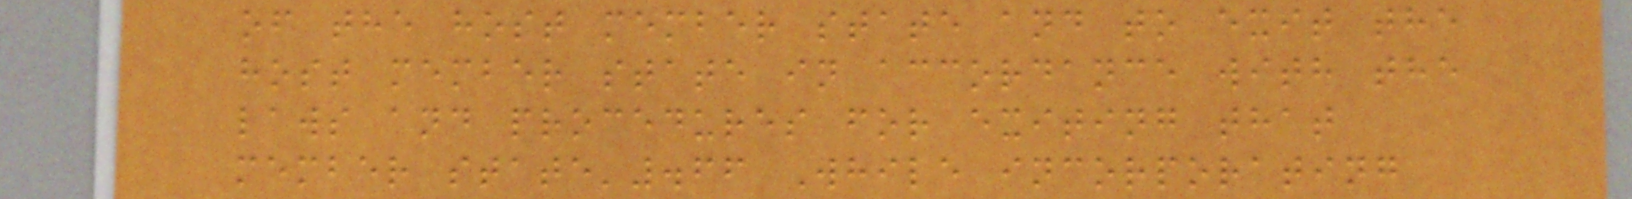of the host member state and to exit the
host member state in accordance with the
laws and procedures for exiting that
member state'.66 While incorporating
